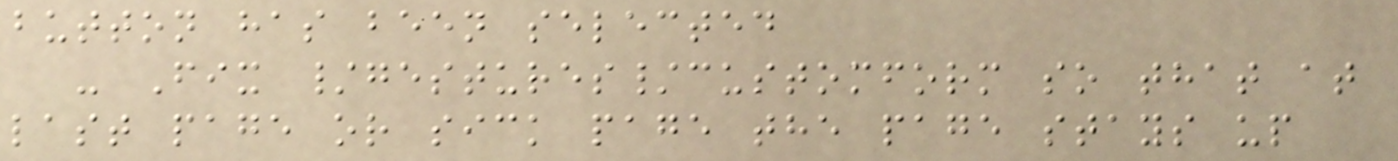button has been selected
- Fix /gestures/customform so that at
last page or sick page the page stays up
